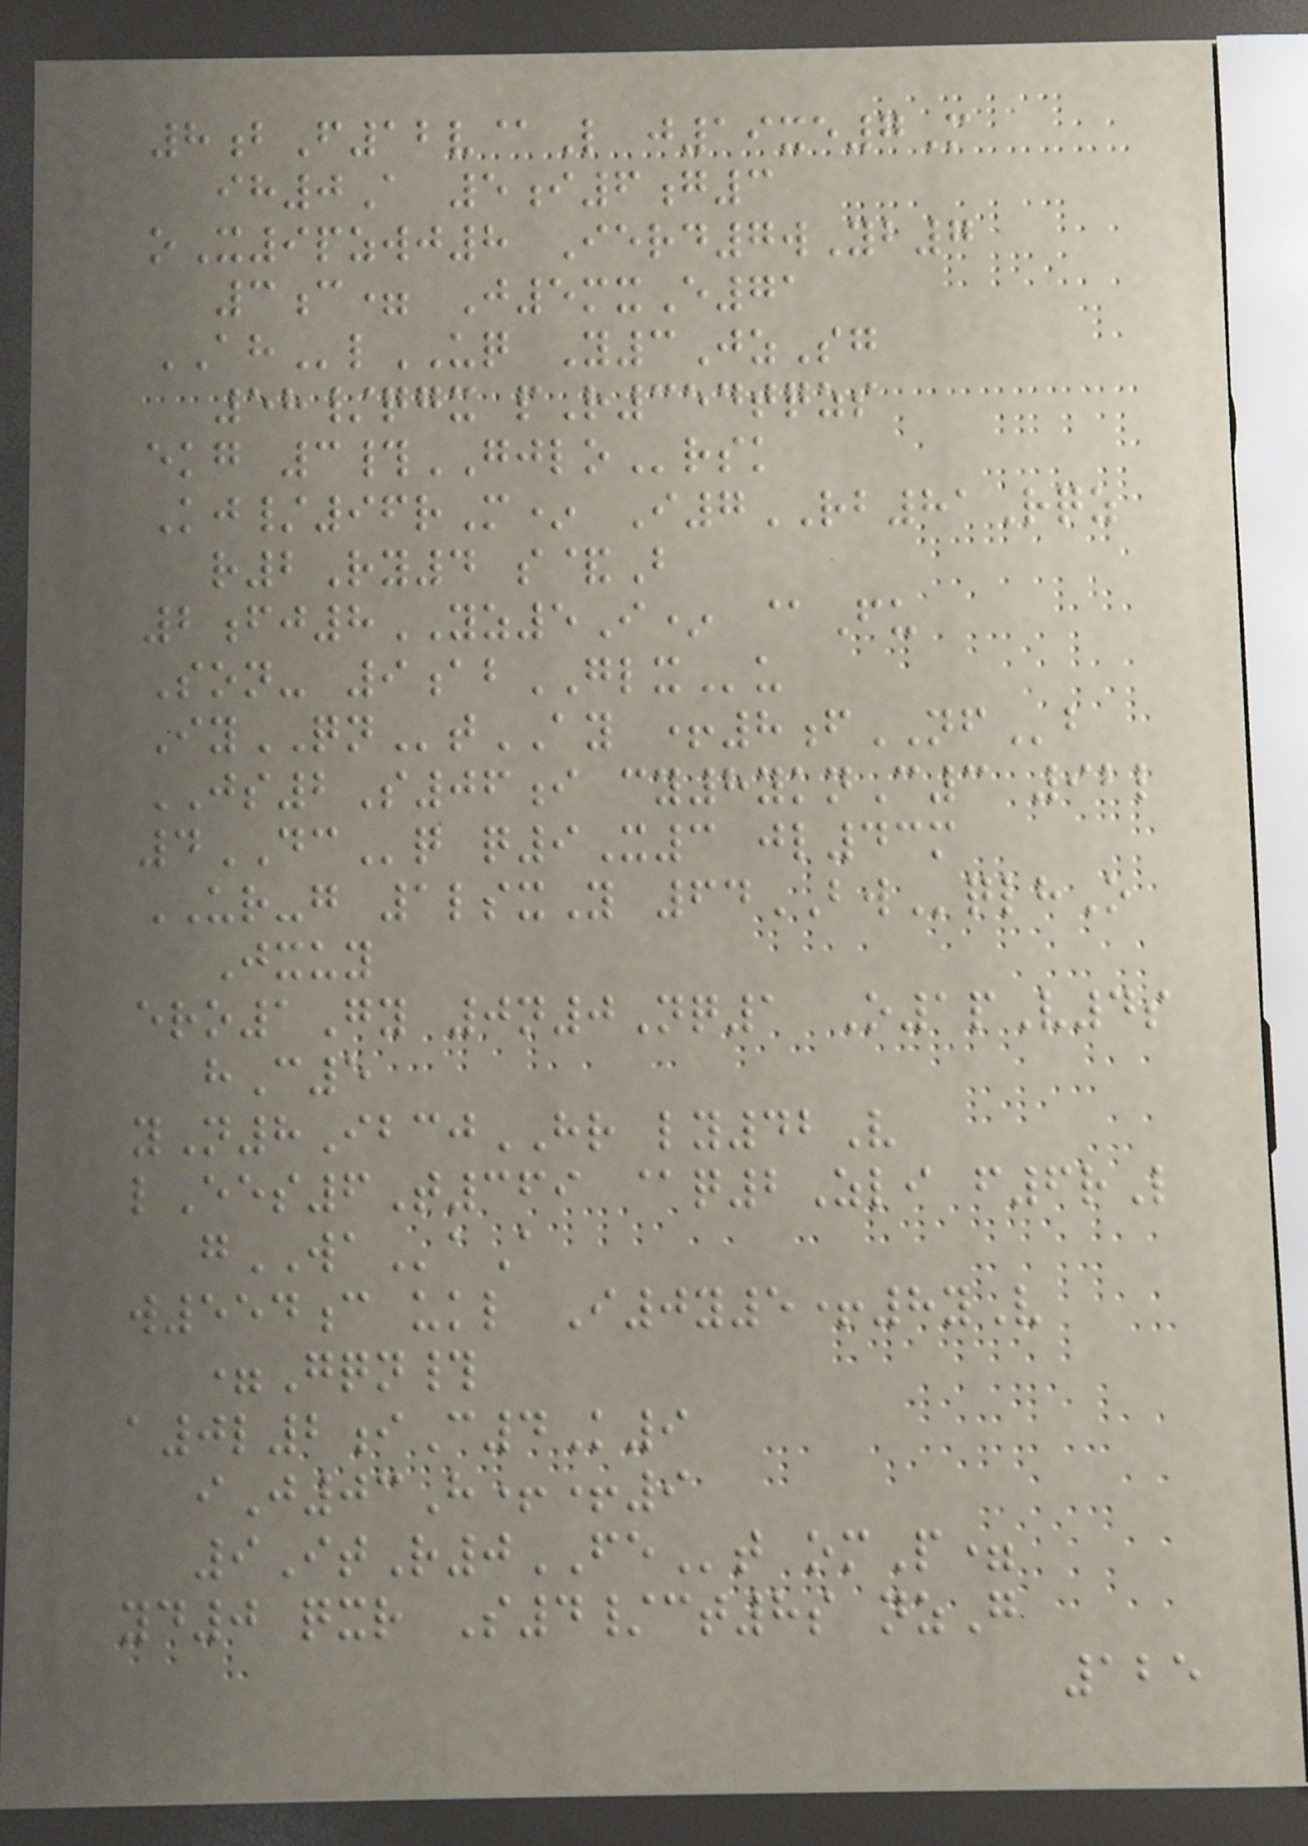8bF12v@L j19xe7M
ih0A 5i6g3
oX9pzwj8 Ierd7wYb7
3c= J5mxE71
AHlUQ Y3JzSg
58/qgx pR354tqzs
ekg 3#GJLOrsk
Kj/96rM* I7RB81Rqz
r2Ry4 s&B
2fj8YZ5I* @Fu
Son- 9abGLXu
IyQNtAY +8fNFb
JS2S06i cy8yknC3 92l
4DCq q9X3 jl43m
UR-g 1lsxY 64BWqlhO
Jxuy
ero1Gy 0n0Nq1 O1pV4s
hC5
yN8IbcjHR ly42V
lEes6T369 @q2Zli f6rL
gWAaA
w554c ukl I0y5+8yV
=Gqn#
a0l2iC4K9
iJ03H++9
9ItR0FEt omP=
yd0 qxr S4/ct8s nzG
125
